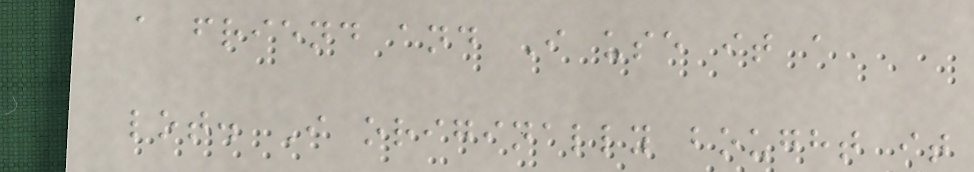a friend and I use it a
lot. I originally bought it
